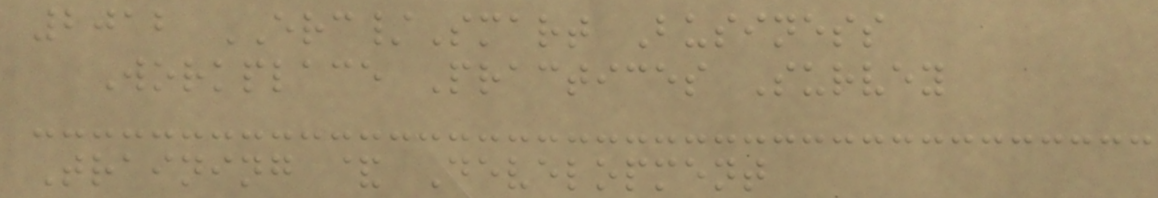2012 ERC/Smart Business
Workplace Practices Survey
Training & Development
